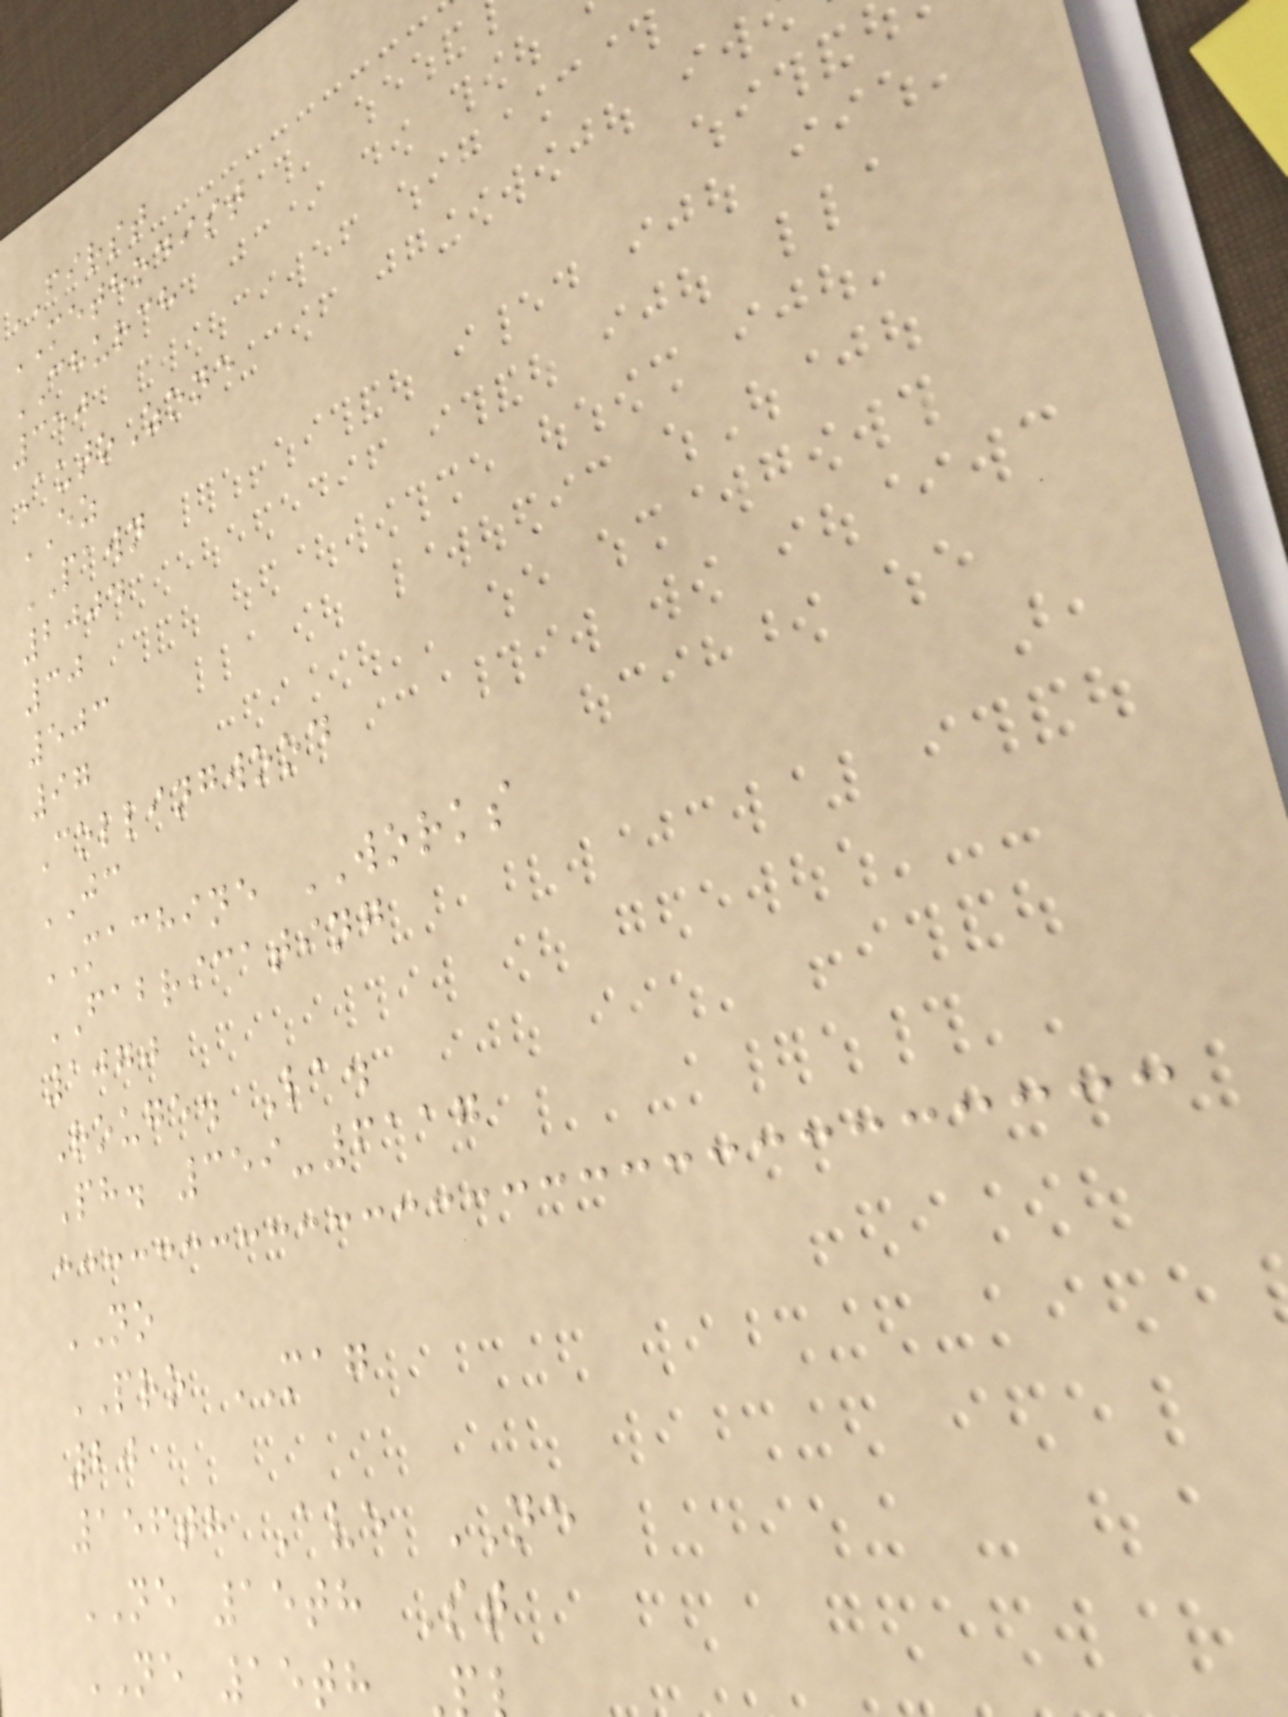FIRST
METHODIST
CHURCH
350
AutoZone
EZ
PAWN
2004
30
503
97
Collingwood
JC
MACHINE WORKS
FABRICATING
1070
Rouge. La.
Ph. 359-6117
NO
PRO MAG
20
156th Ave NE
NE 15th St
NE 15th
